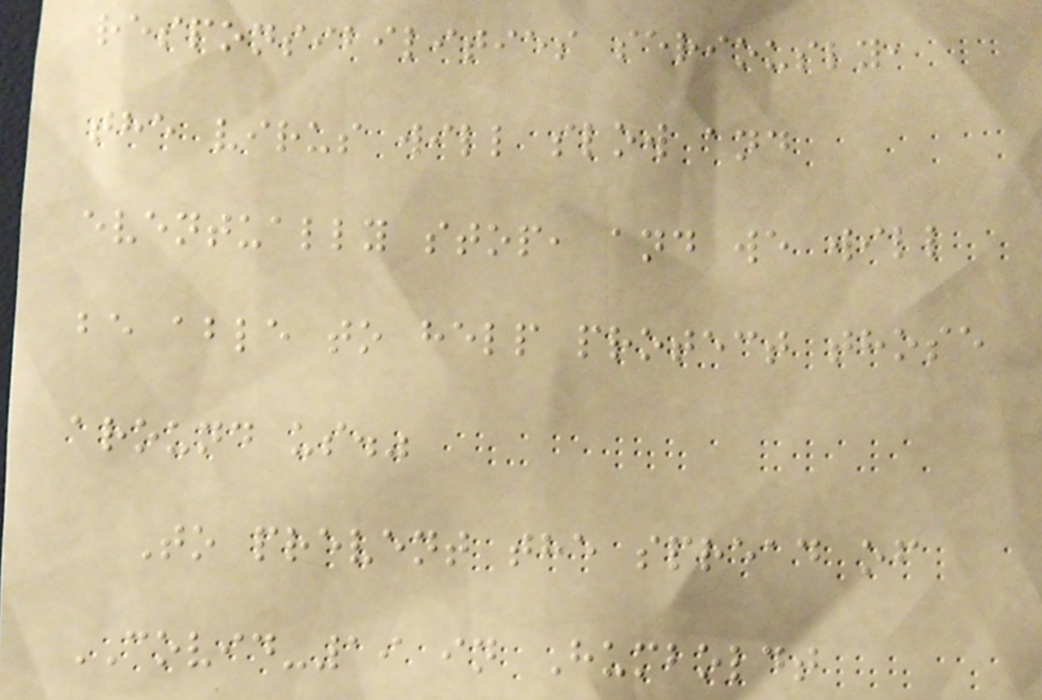responsibilities seriously,
the virus will slow and
eventually stop, and we will
be able to help protect those
around us."
To prevent the spread of
COVID-19 in Humboldt
